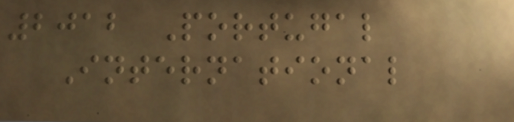2012 Portugal
International
